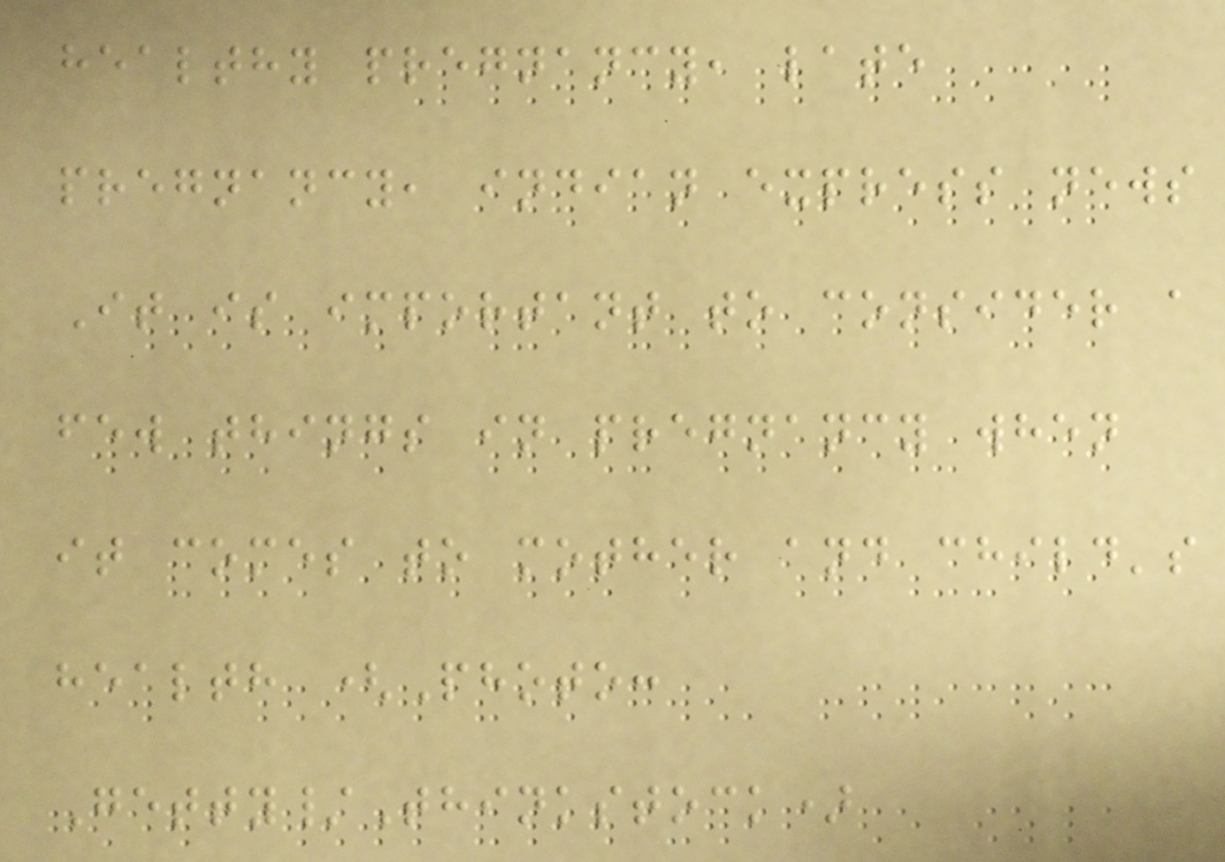healthy pregnancy, late
pregnancy, indian express news
It is important to consider a
few things in pregnancy when
it comes to mother and child's
health (Photo:
Getty/Thinkstock)
